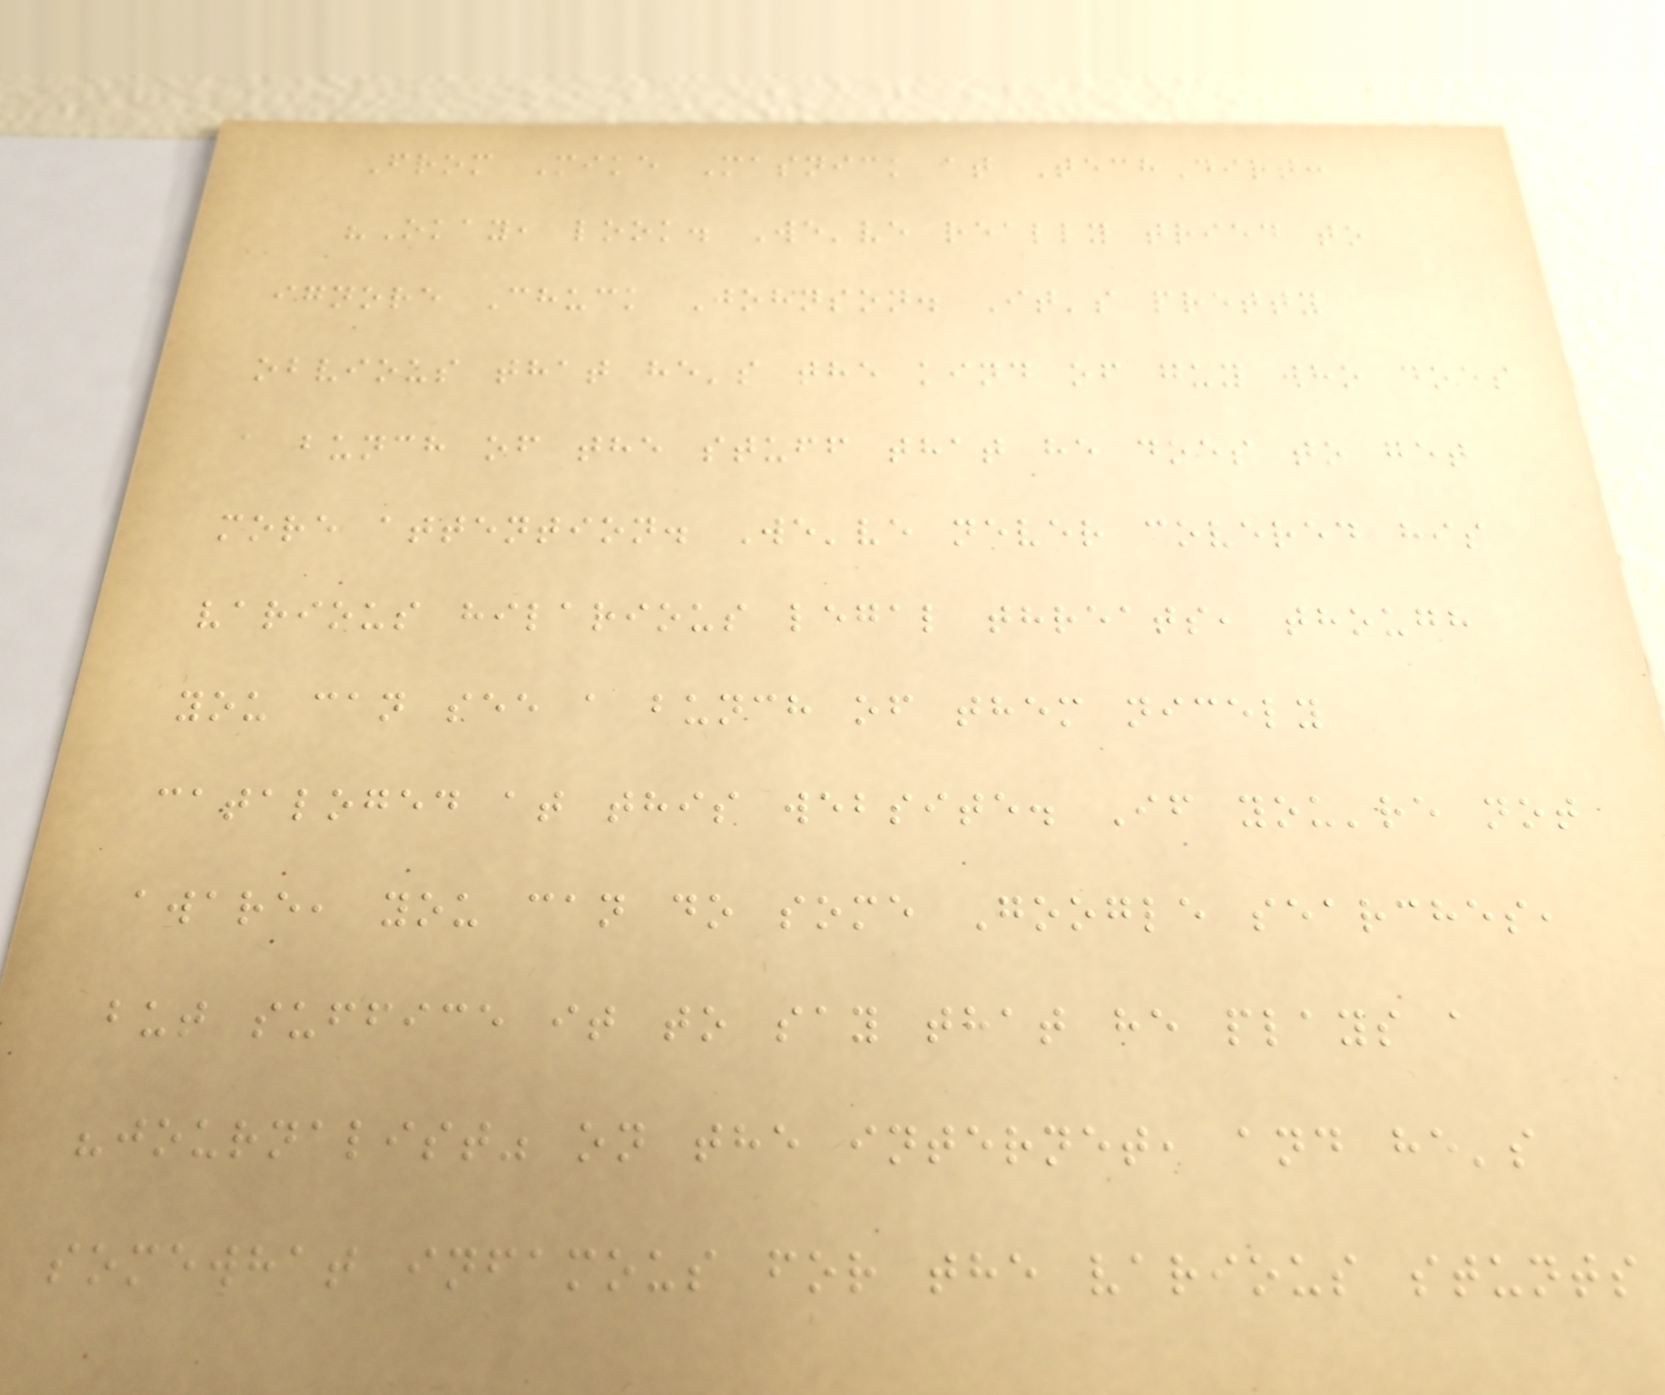From Mike Masnick at TechDirt:
"Okay, look. We've really tried to
ignore Chuck Johnson. It's pretty
obvious that he's the kind of guy who does
a bunch of the stuff that he does to get
more attention. We've never covered his
various hilarious legal threats, though
you can see a bunch of them nicely
cataloged at this website. If you're not
aware, you can do some Google searches,
but suffice it to say that he plays a
"journalist" on the internet, and he's
somewhat infamous for the various stunts
